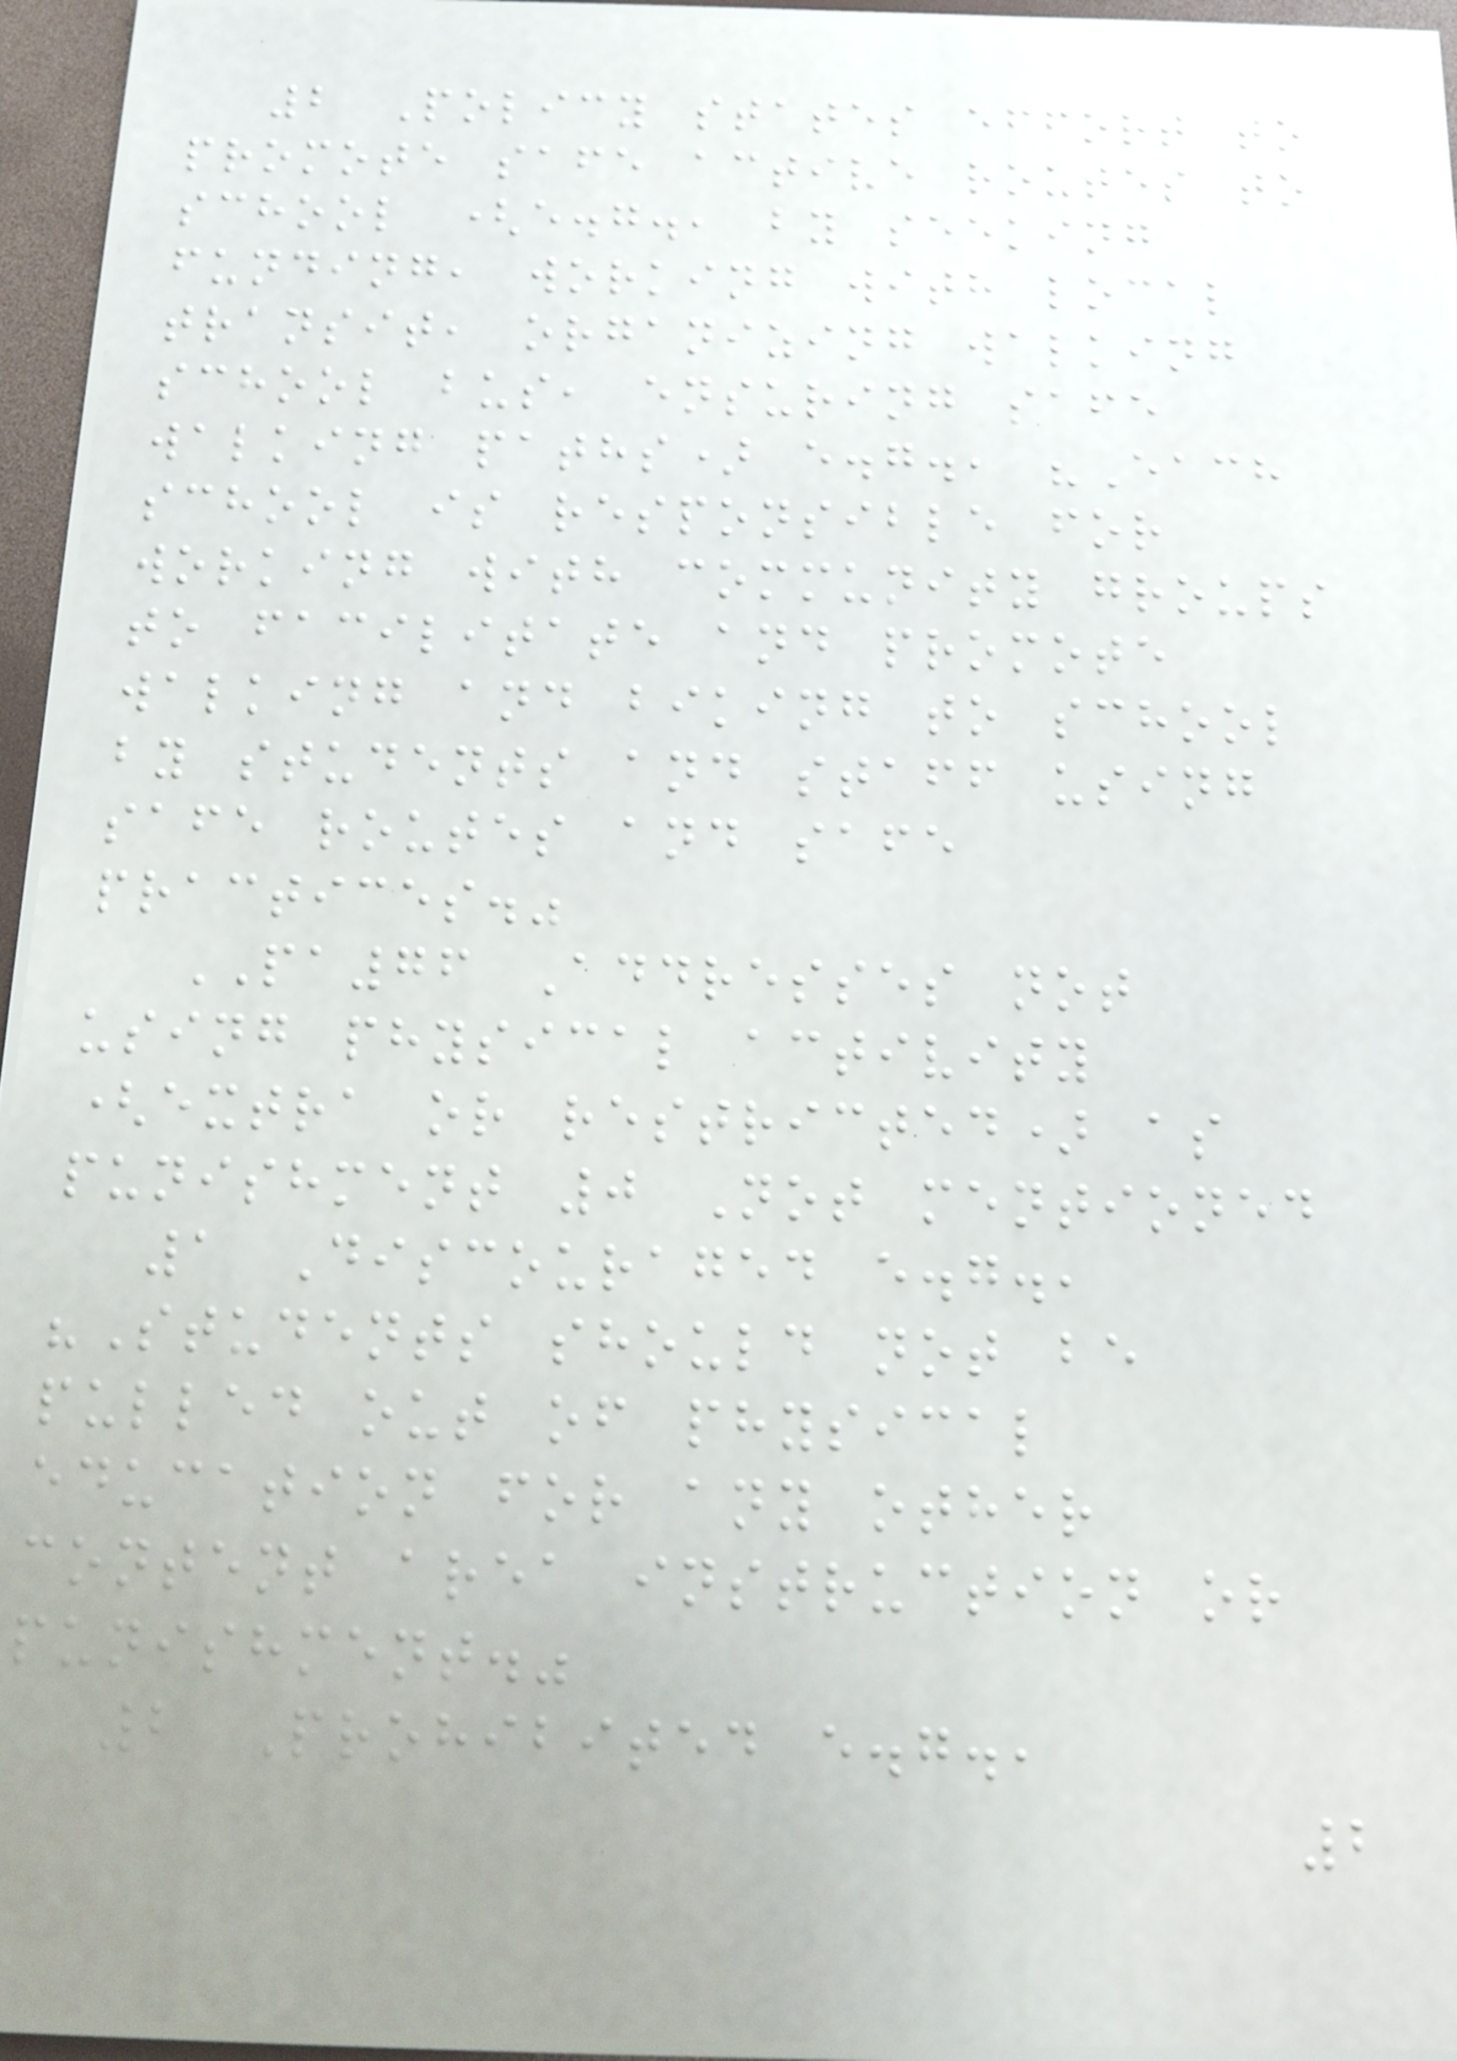2 Policy states effort to
promote safe active routes to
school (e.g., by seeking
funding, working with local
transit, organizing walking
school bus, ensuring safe
walking paths) e.g., "Each
school is responsible for
working with community groups
to facilitate and promote
walking and biking to school
by students and staff using
safe routes and safe
practices."
PA76 Addresses not
using physical activity
(extra or restricted) as
punishment 0 Not mentioned
1 Discouraged e.g.,
"Students should not be
pulled out of physical
education for any other
content area instruction or
punishment."
2 Prohibited e.g.,
2
